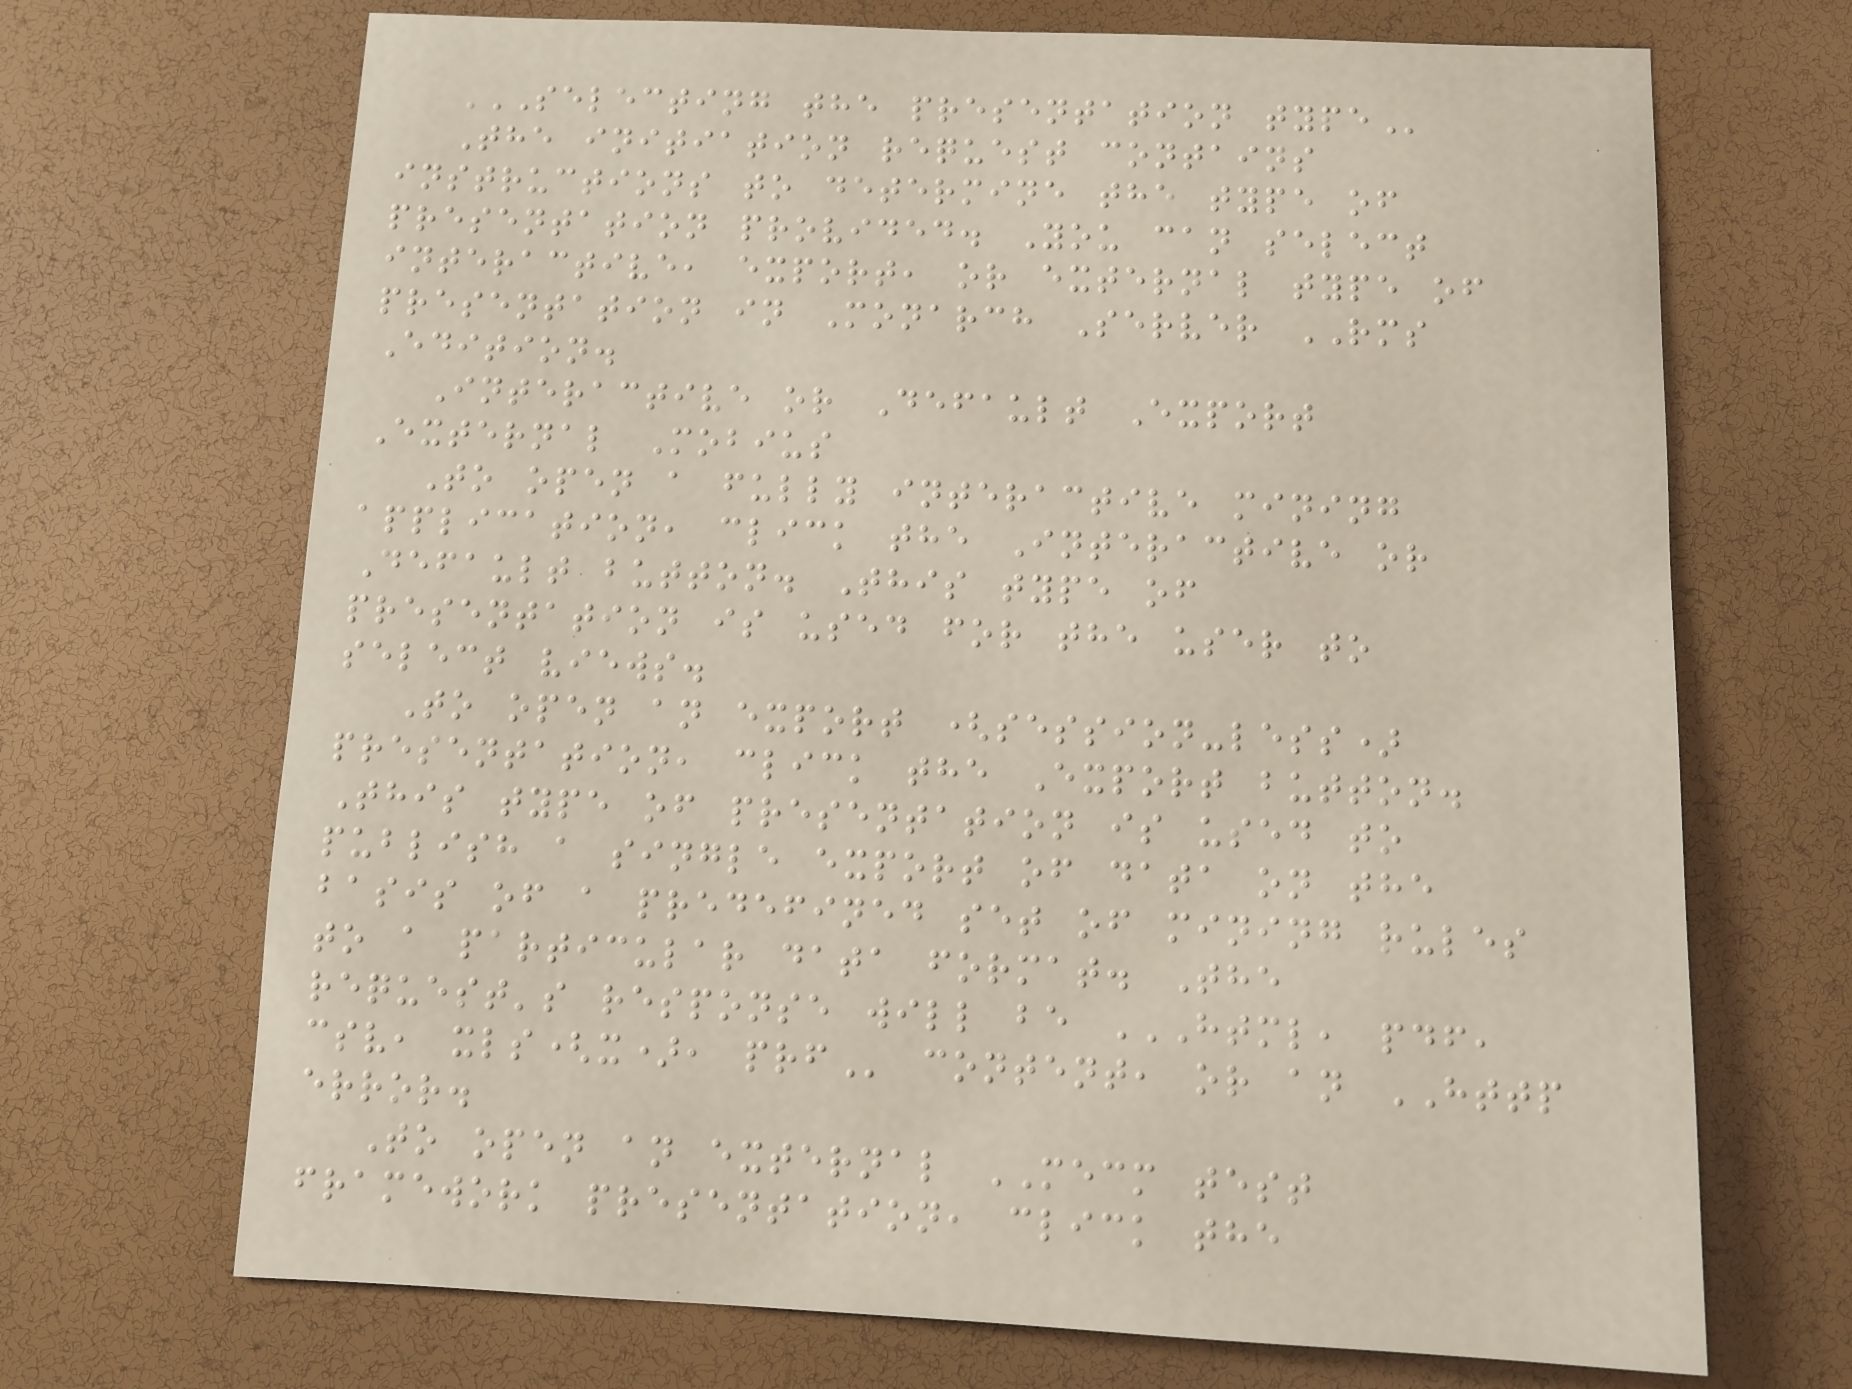SELECTING THE PRESENTATION TYPE
The initiation request contains
instructions to determine the type of
presentation provided. You can select
interactive, export, or external type of
presentation in Monarch Server RMS
Edition.
Interactive or Default Export
External Mobius
To open a fully interactive mining
application, click the Interactive or
Default button. This type of
presentation is used for the user to
select views.
To open an export (session-less)
presentation, click the Export button.
This type of presentation is used to
publish a single export of data on the
basis of a predefined set of mining rules
to a particular data format. The
request's response will be HTML, PDF,
CSV, XLS(X), PRF content, or an HTTP
error.
To open an external MECM test
framework presentation, click the
